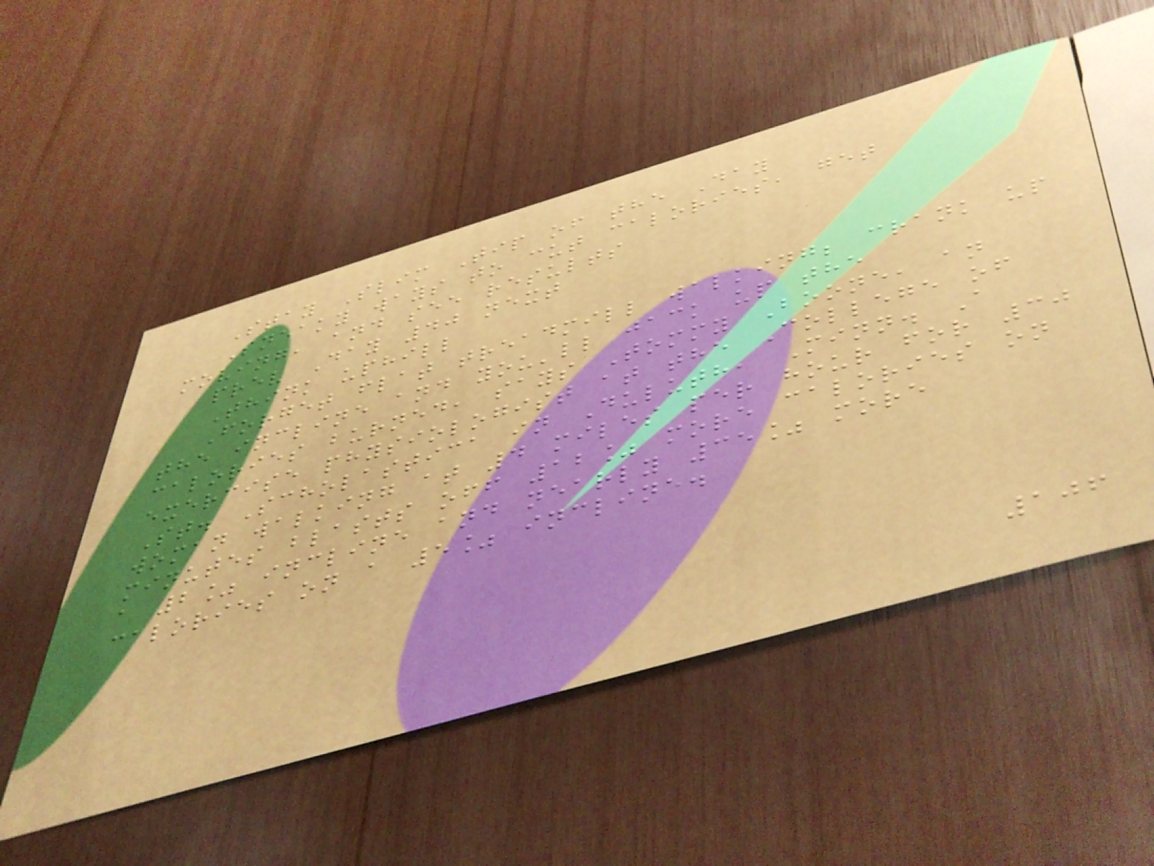Stay Slim Tip of the Day
Sneaky ways to cut calories, get
moving, and see results
prev Day 40 next
Think uphill
Forget flat treadmill walking; crank up
the incline and you'll jack up the
calories burned, says Tommy Boone, an
exercise physiologist at the College of
St. Scholastica in Duluth, Minn. A
woman walking at 4 miles per hour for 30
minutes blasts off 12% more calories on
a 2% incline and nearly 35% more
calories on a 5% incline.
106
